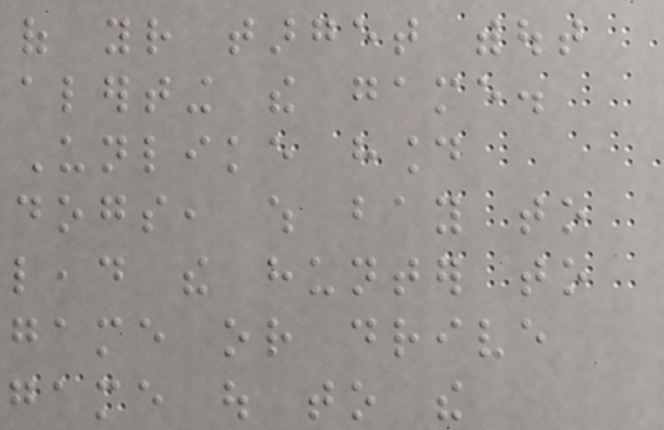of your target without
alerting the game.
Unlike hound
dogs, which bay to
lead the hunter to
game or drive
game out to the
